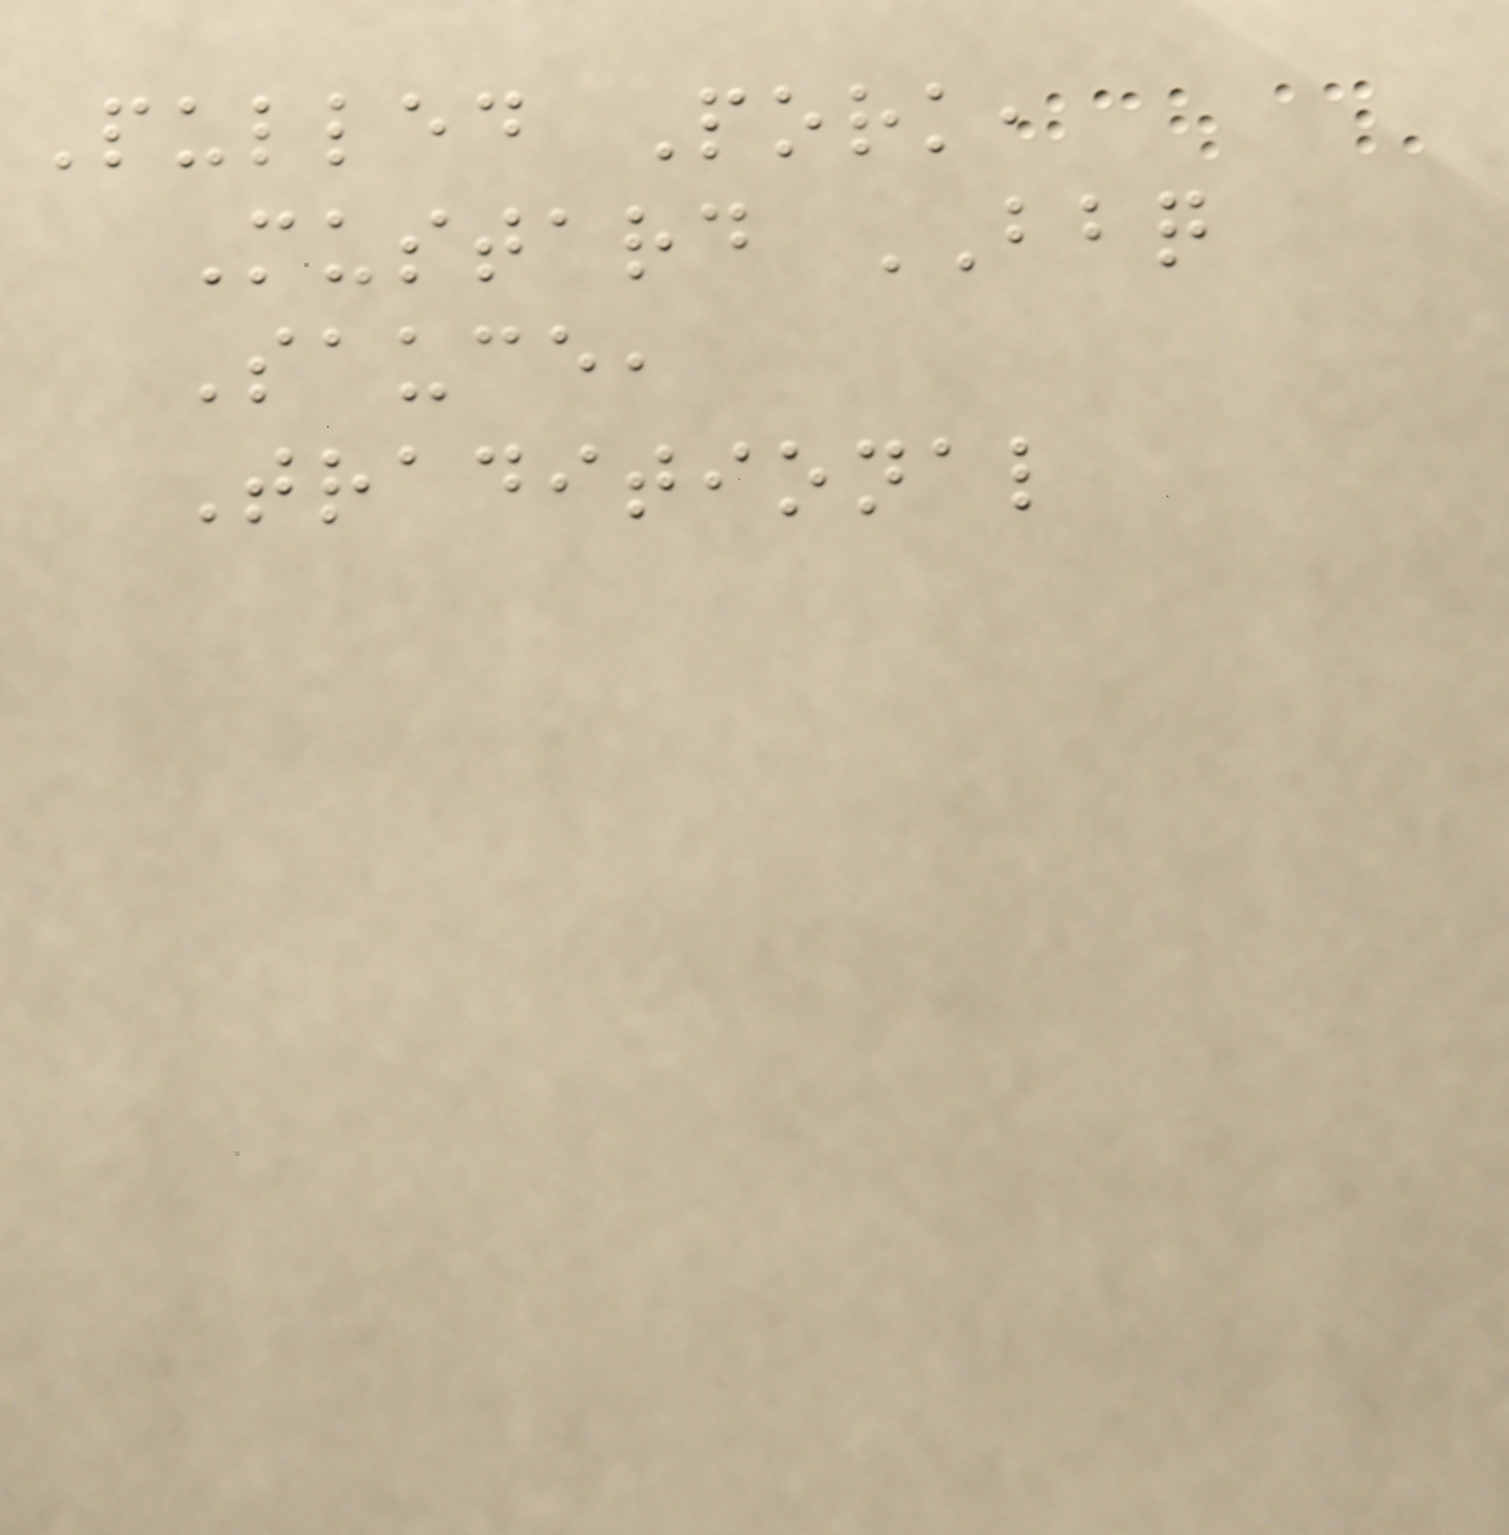Pulled Pork,
Mustard BBQ
Sauce,
Traditional
